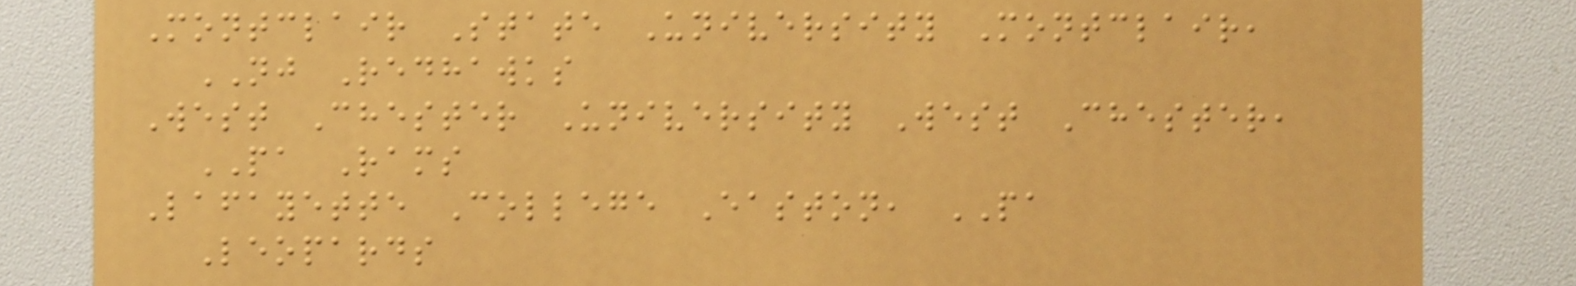Montclair State University Montclair,
NJ Redhawks
West Chester University West Chester,
PA Rams
Lafayette College Easton, PA
Leopards
